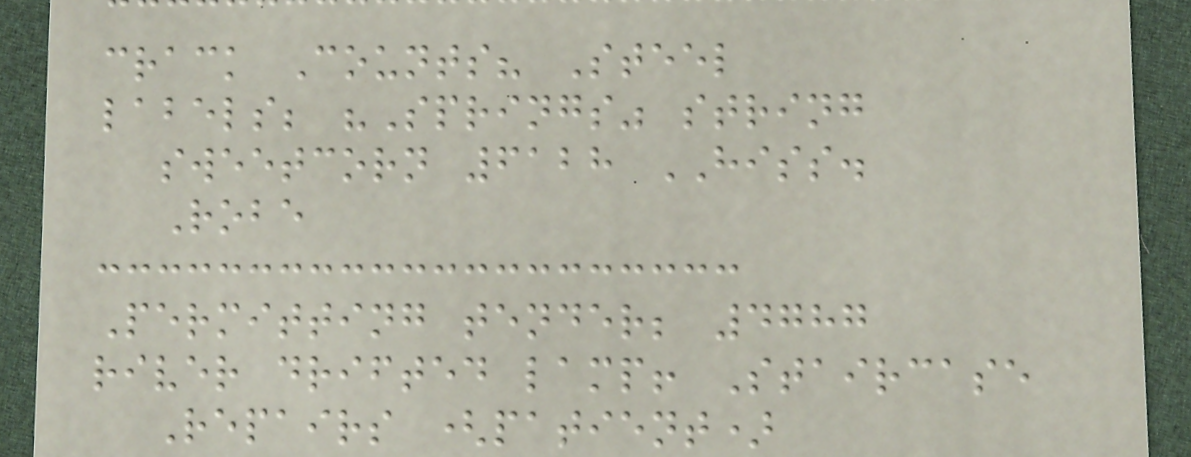crack Counts? Steel
labels; "Springs" string
sweetcorn 6128 HISS.
Robe
Permitting tender; 4787
river drifted lamp! Staircase
Repairs (patient)
